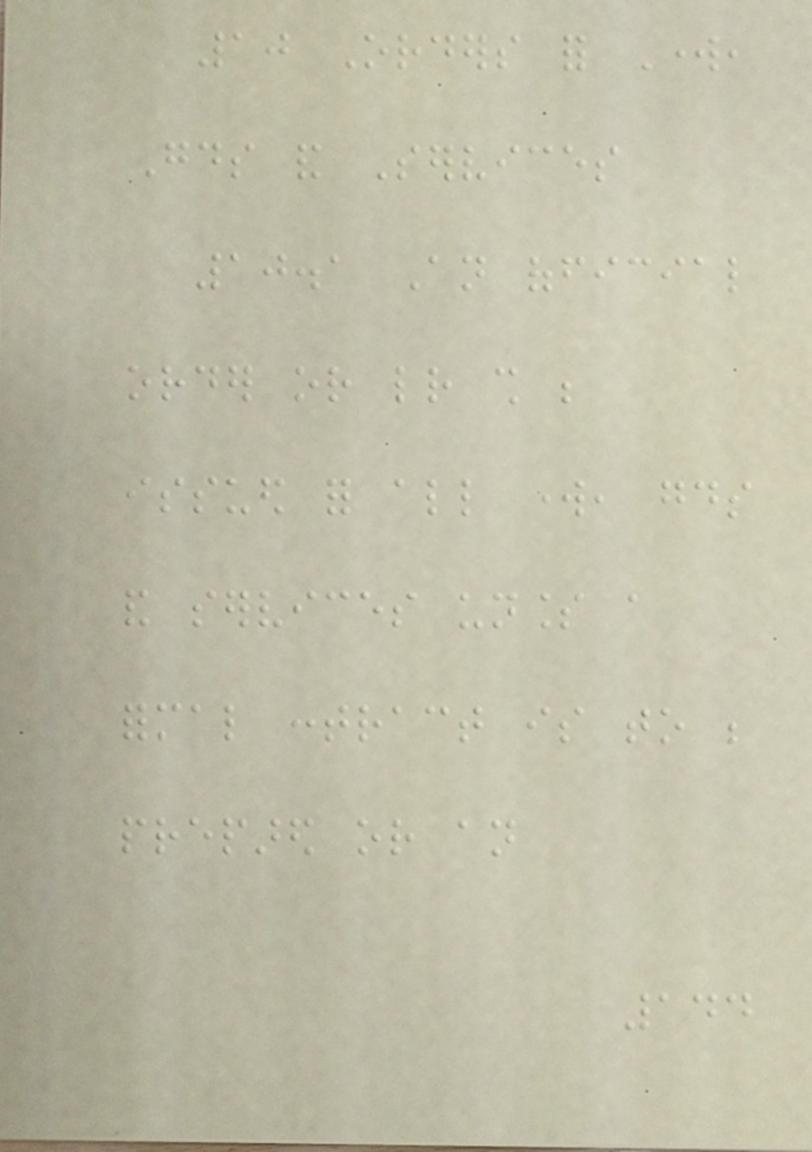10 Orders for Work,
Goods and Services
10.1 An official
order or letter shall be
issued for all work, goods
and services unless a
formal contract is to be
prepared or an
144
